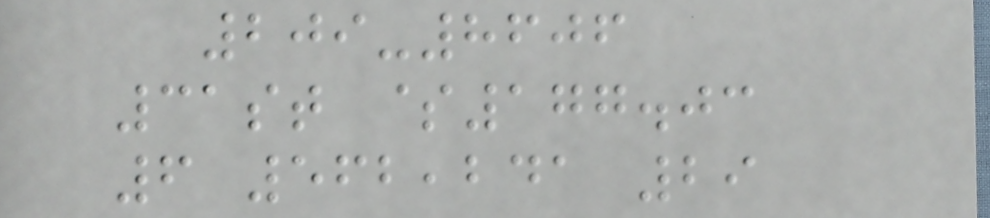209-8606
31st $177.03
6 562,241 29
